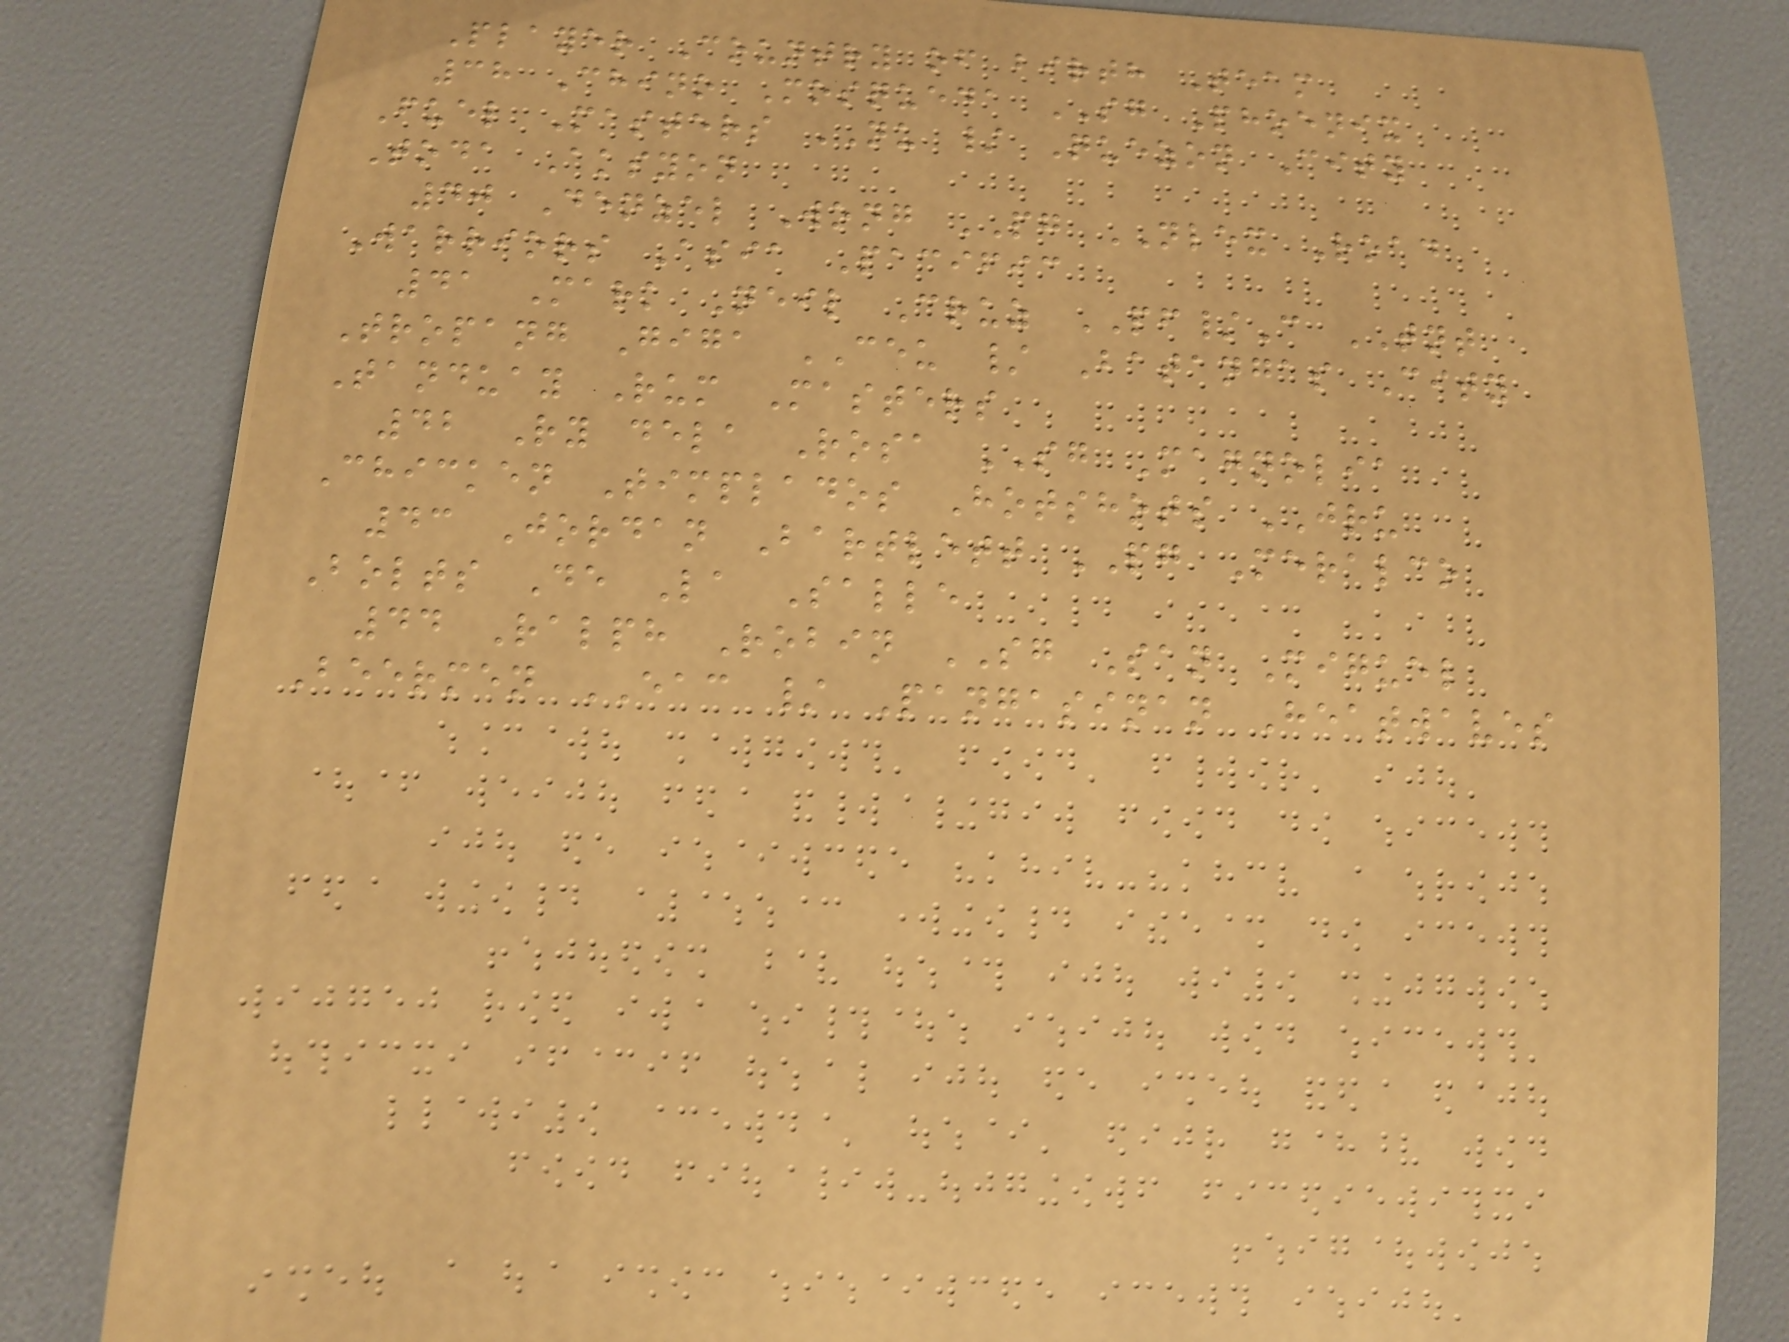Player Country of birth Team
38 Chino Mosqueda SG Phoenix
Fuel Masters NU / Quezon City
Toda Aksyon
40 Denzel Wong PG NLEX Road
Warriors Asia Pacific
41 Mark Neil Cruz PF/C TNT
Tropang Giga CEU / Batangas City
Tanduay Rum Masters
42 Ry dela Rosa SG Magnolia
Chicken Timplados Hotshots JRU
43 Jordan Bartlett PG Meralco
Bolts De La Salle
44 Ralph Robin SG San Miguel
Beermen EAC / Pangasinan Heatwaves
